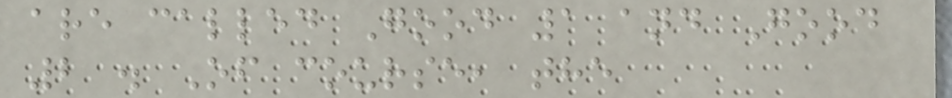are called Good 1 and Good
2 . Of course, the
